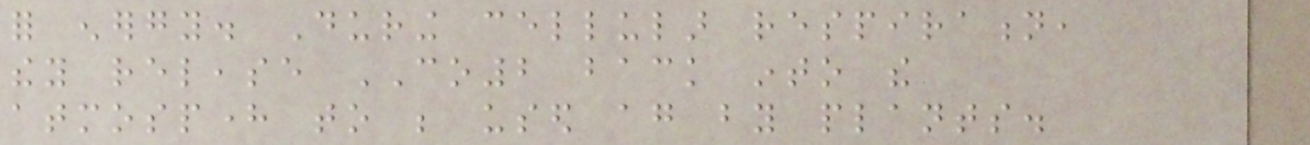for energy. During cellular respiration,
they release CO2 back into the
atmosphere to be used again by plants.
